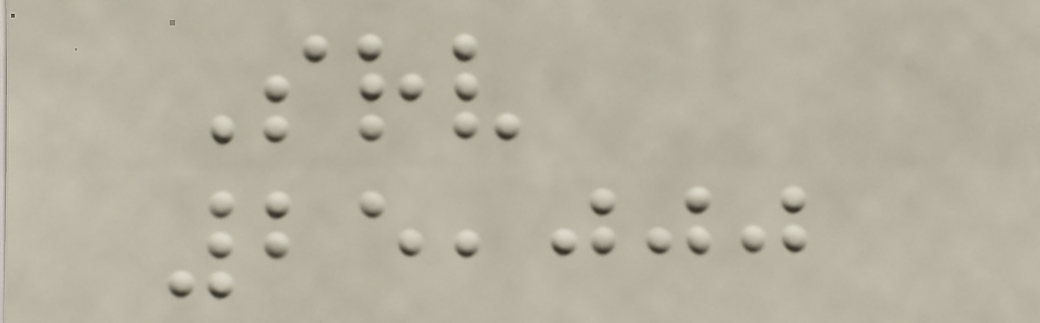Srv
25,000
